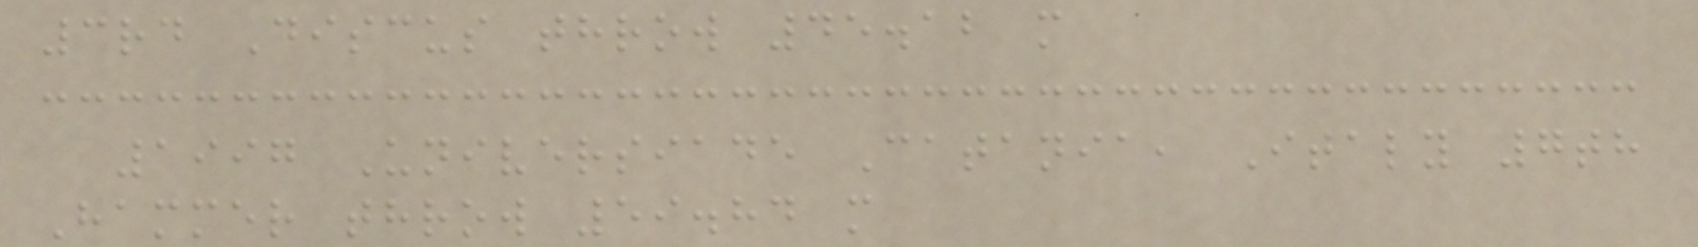3rd Discus throw 45.12 m
1997 Universiade Catania, Italy 7th
Hammer throw 59.84 m
